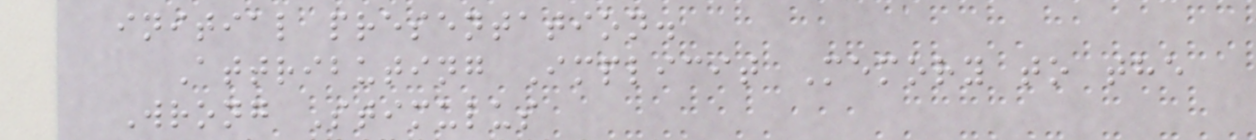initial presentation.
Attributing Implicit Memory to the
Wrong Stimulus
